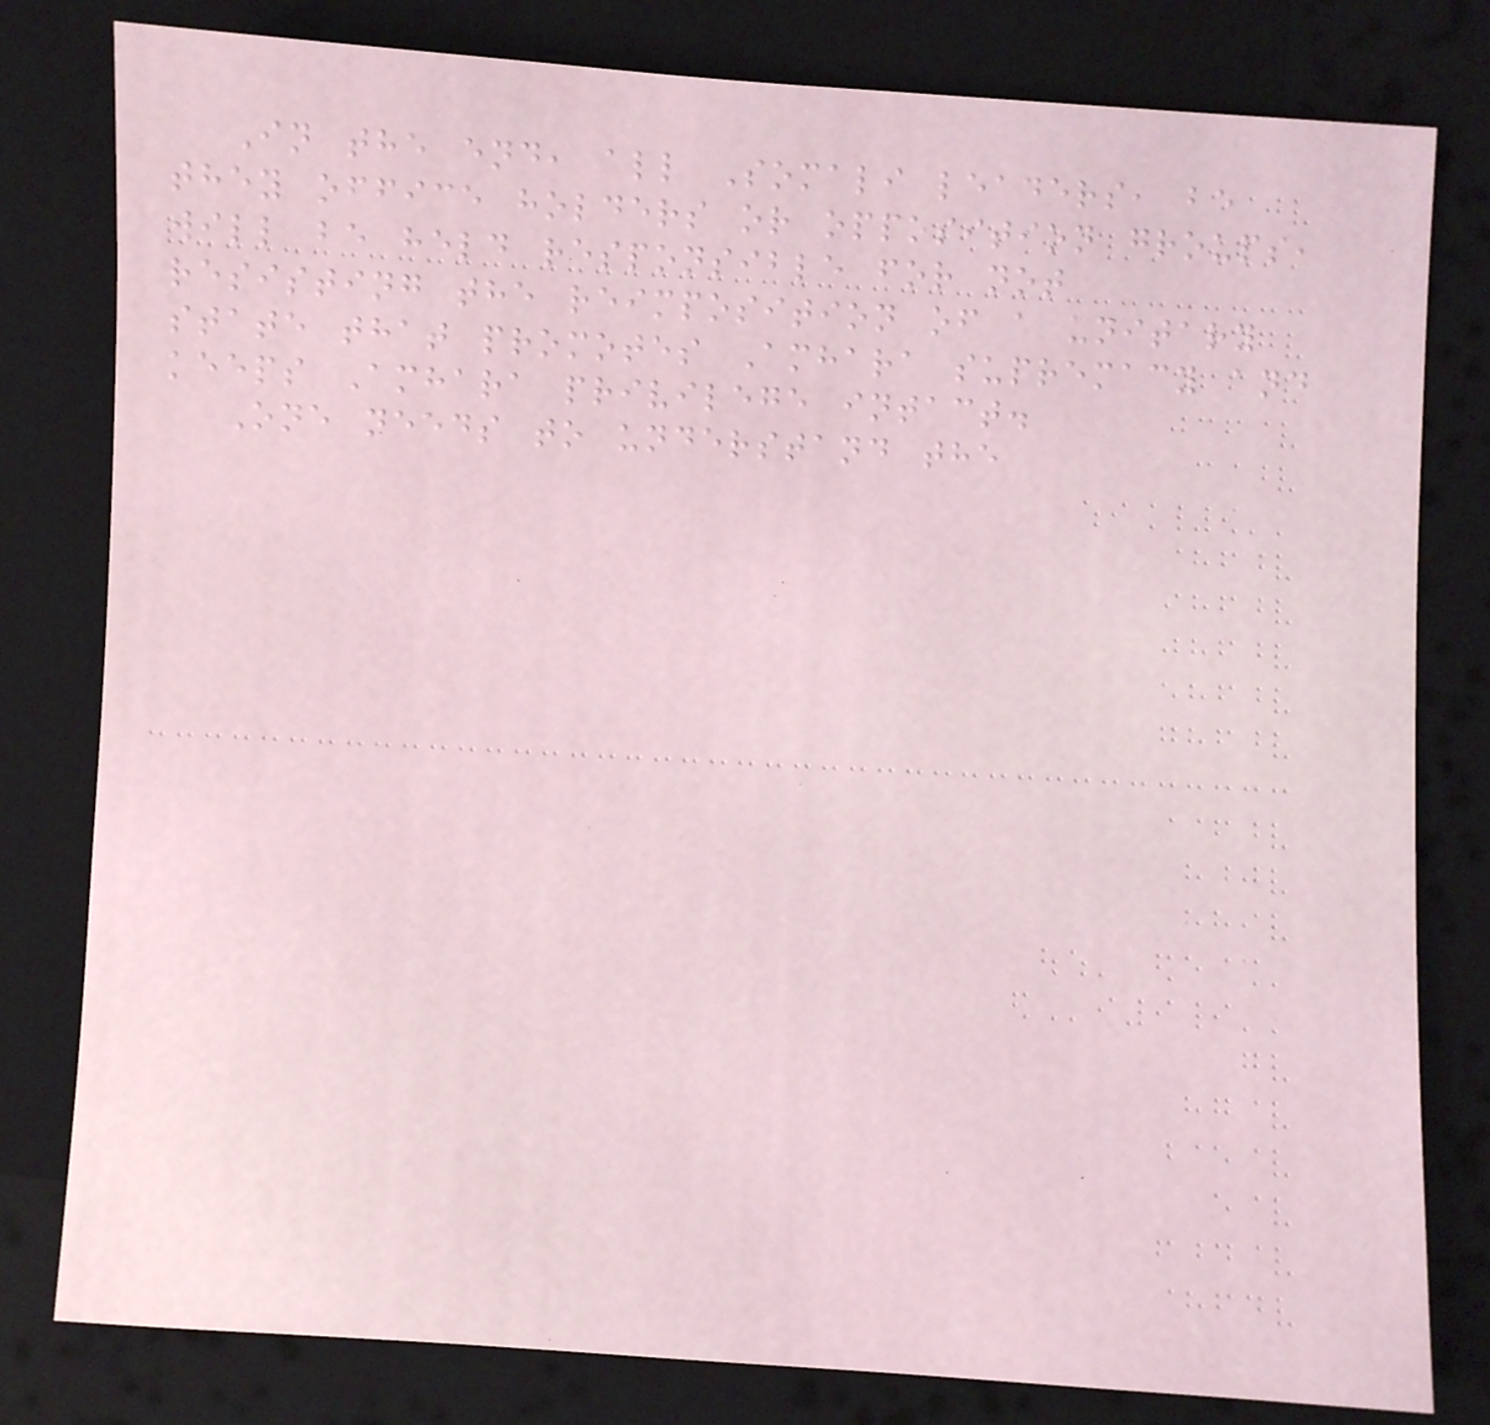In the end, all Somali leaders, be
they office holders or opposition groups,
will be held responsible for not
resisting the reimposition of a unitary
state that promotes Amhara supremacy and
keeps Amhara privilege intact.
One needs to understand the
